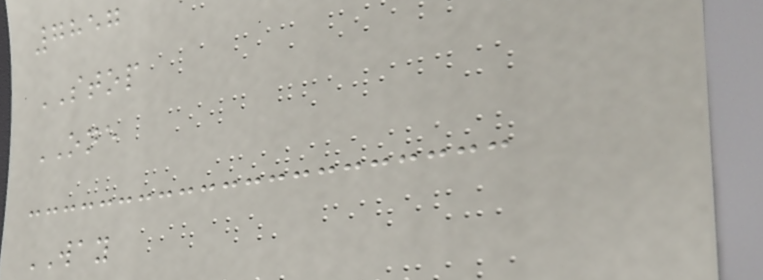7857
STOP
ONE
WAY
